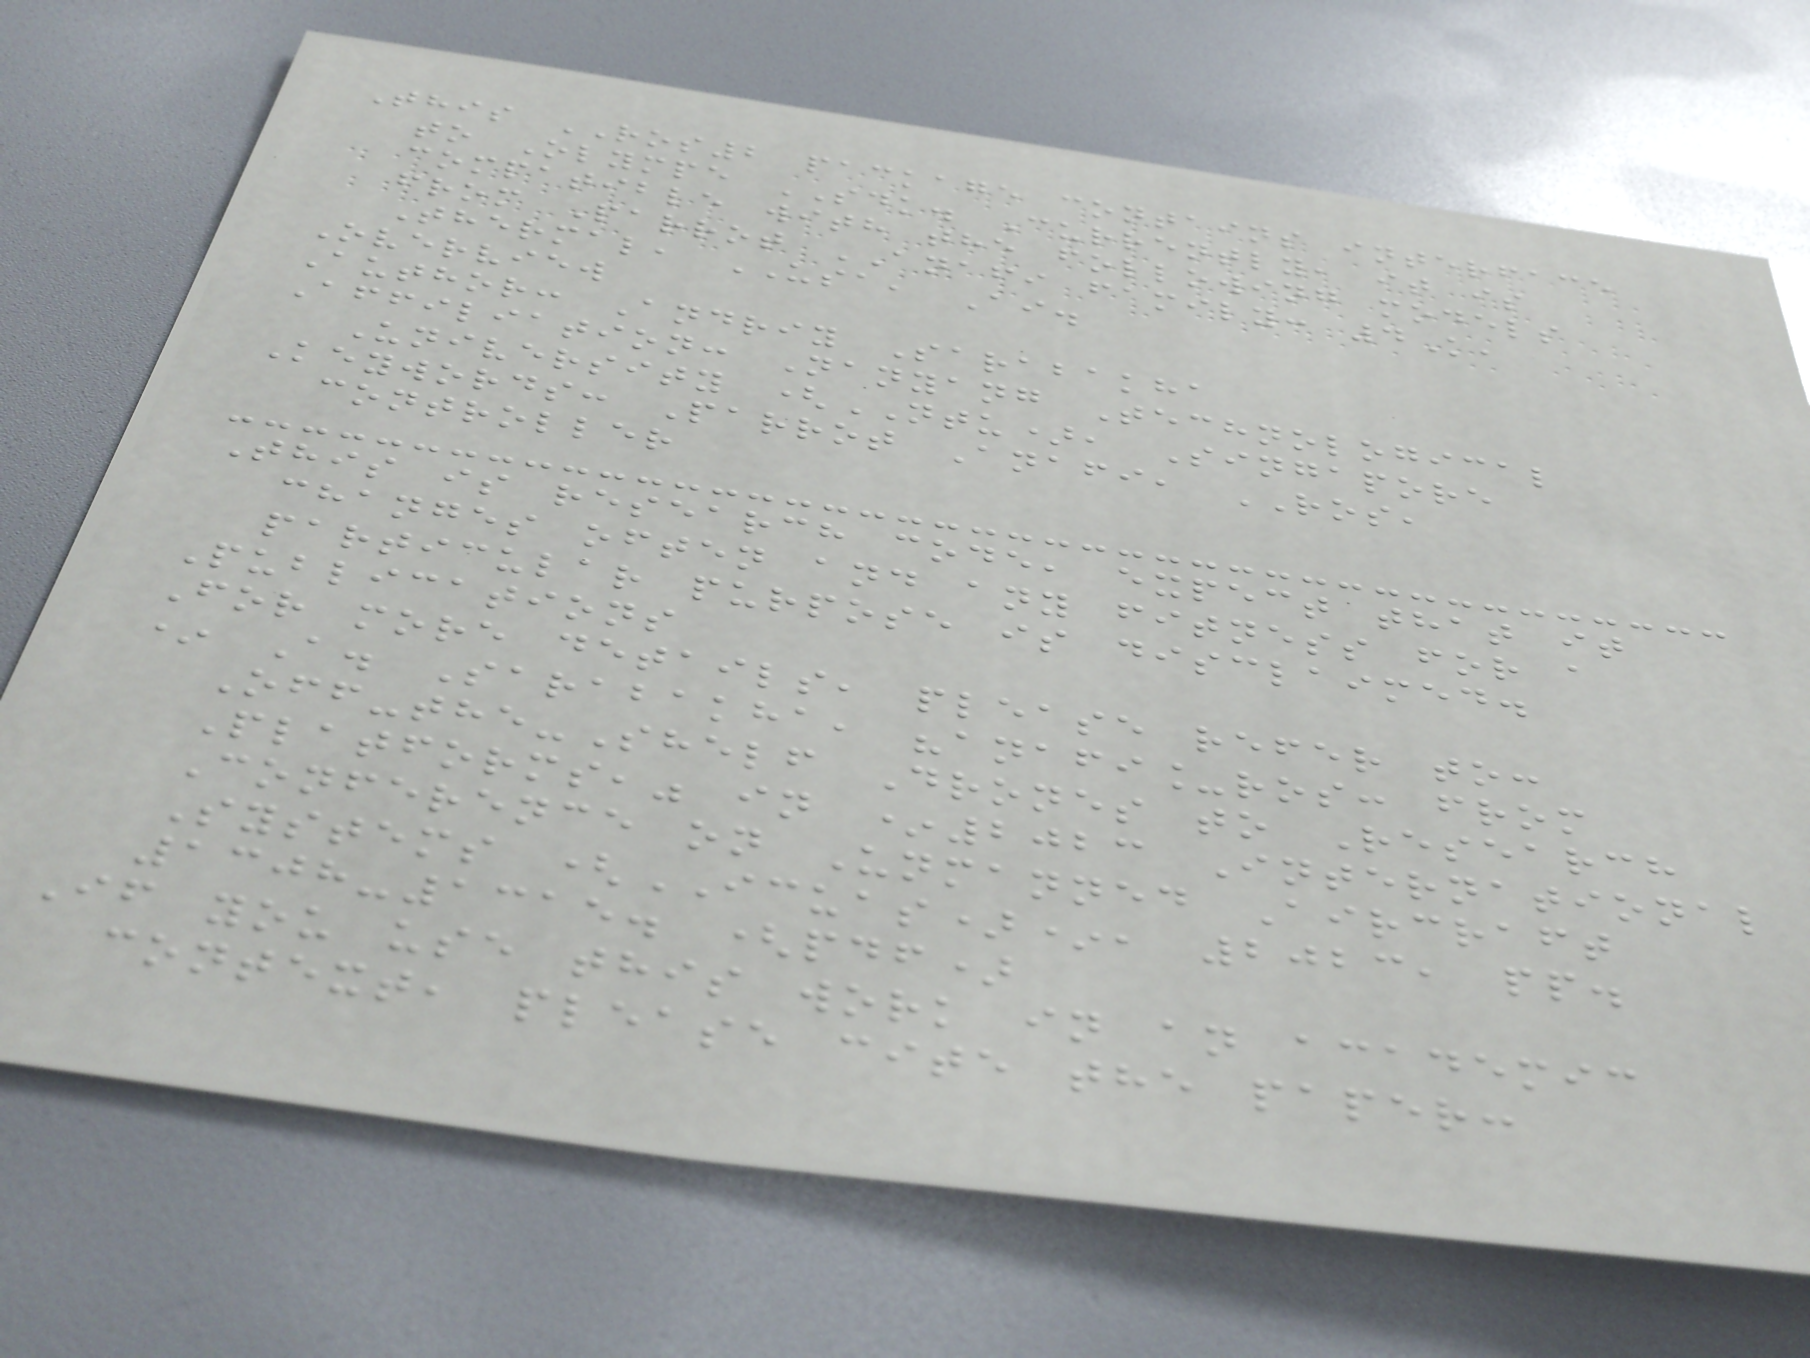This ROS2 package contains interface
to Olympe SDK. Currently, it is
compatible with the following models
from Parrot ANAFI family: 4K,
Thermal, USA, Ai.
Overview
Author: Andriy Sarabakha
Affiliation: Nanyang Technological
University (NTU), Singapore
Keywords: Parrot Anafi, ROS,
controller
This is research code, expect that it
changes often and any fitness for a
particular purpose is disclaimed.
Publications
For more details, please refer to:
* A. Sarabakha, "anafi_ros: from
Off-the-Shelf Drones to Research
Platforms," in *2023 International
Conference on Unmanned Aircraft
Systems (ICUAS)*, 2023, pp.
1308-1315. (pdf)
If you use this work in an academic
context, please cite the paper:
